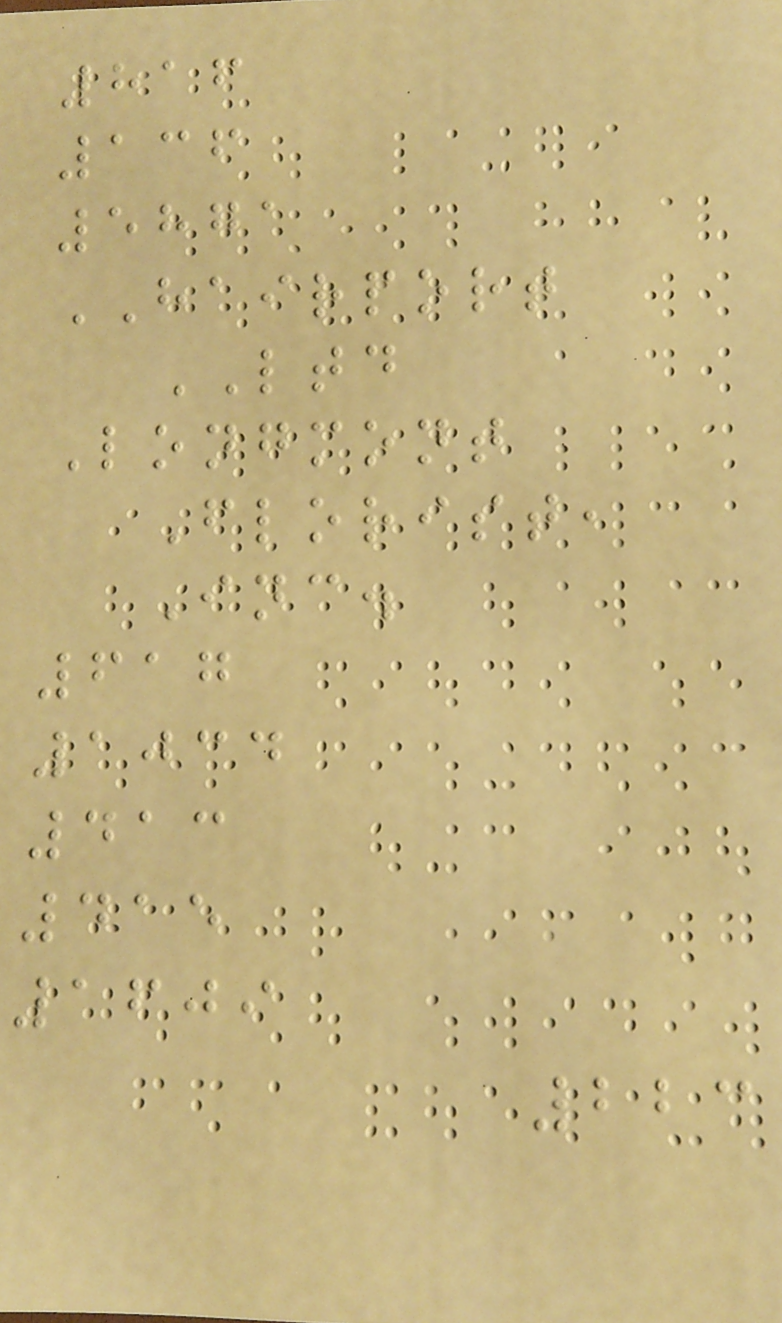816
136
5871
HAIRPORT
LTD
Longmont
Florist,
Inc.
617
1034
413
415
1609
223
